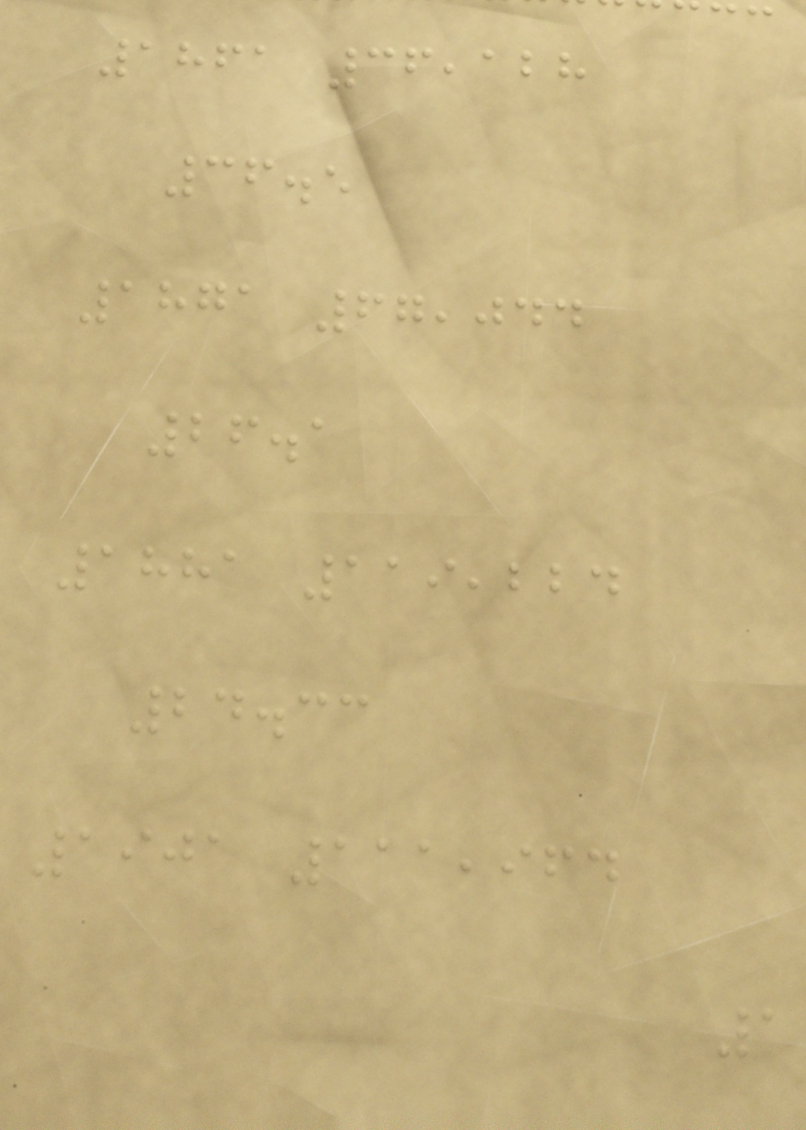1861 36,128
36.5
1871 67,044
26.1
1881 119,224
24.33
1901 111,964
1
